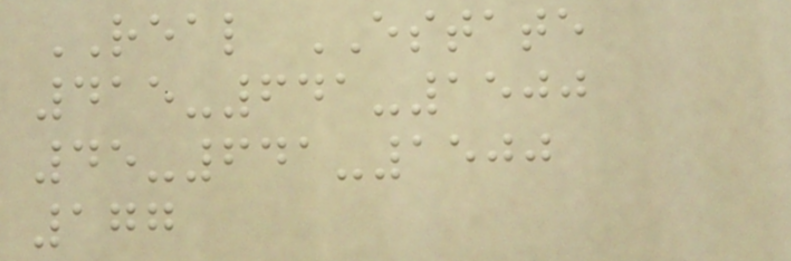REAL ESTATE
415-641-1500
45-641-1500
177
